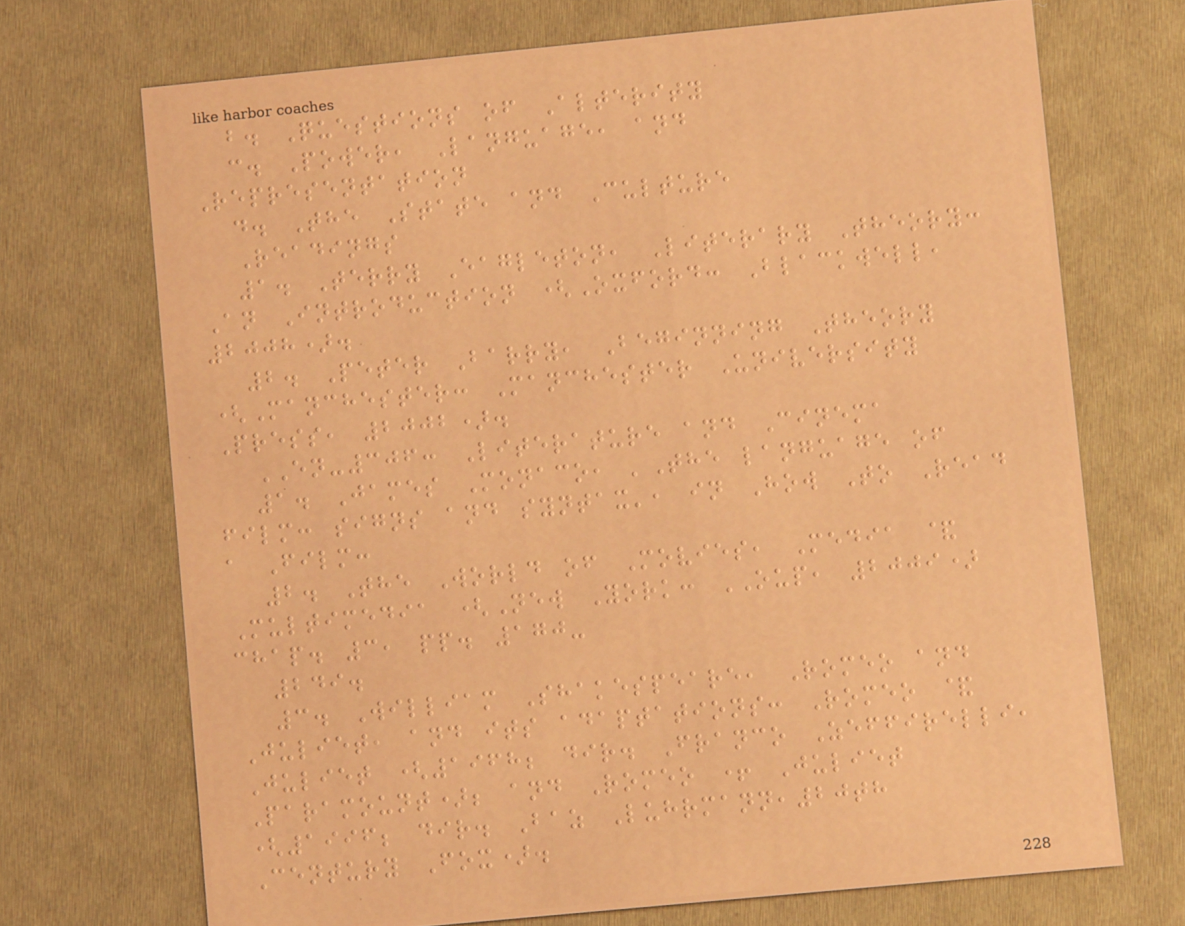b. Questions of Alterity
c. Power, Language, and
Representation
d. The State and Culture
Readings
1. Terry Eagleton, Literary Theory:
An Introduction (Oxford: Blackwell,
2008).
2. Peter Barry, Beginning Theory
(Manchester: Manchester University
Press, 2002).
EN-306: Literature and Cinema
1. James Monaco, 'The language of
film: signs and syntax', in How To Read
a Film:
2. The World of Movies, Media &
Multimedia (New York: OUP, 2009)
chap. 3, pp. 170-
249.
3. William Shakespeare, Romeo and
Juliet, and its adaptations: Romeo &
Juliet (1968; dir. Franco Zeffirelli,
Paramount); and Romeo + Juliet
(1996; dir. Baz Luhrmann,20th
Century Fox).
